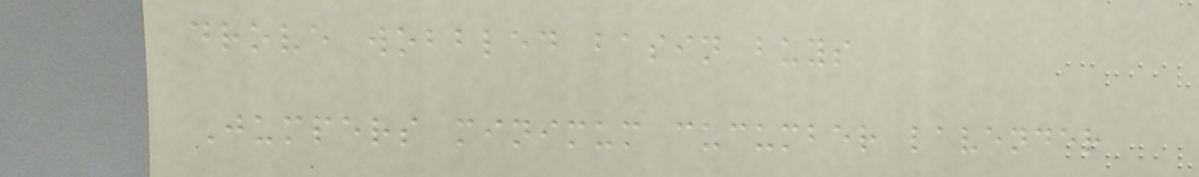drove wobbled basin buys
Jumpers minimum cucumber lavender
